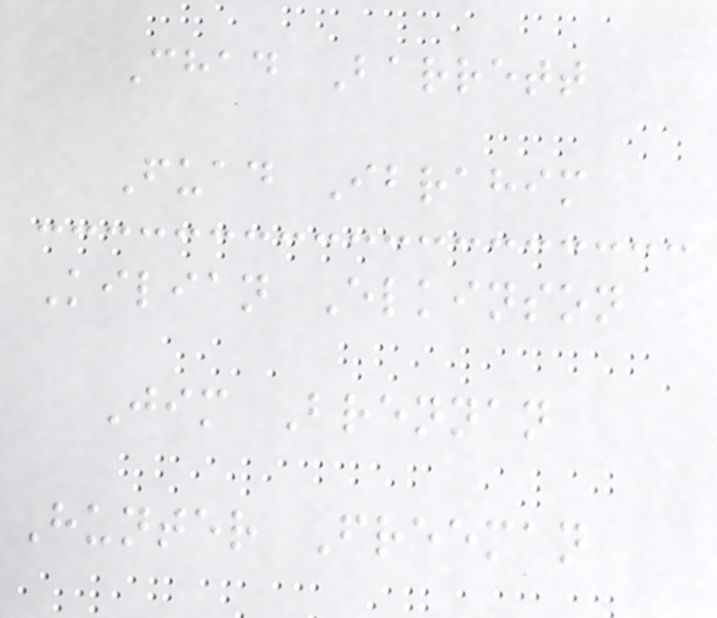Chad Barrett
Fuad Ibrahim
Kilian Elkinson
Jim Brennan
Hunter Freeman
